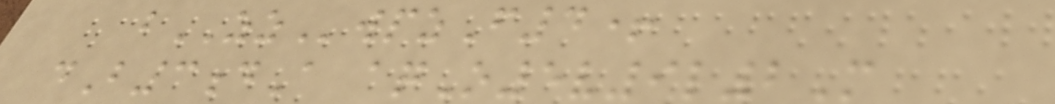bZZwpzF4+
dB3dA aqO5v9l2M
